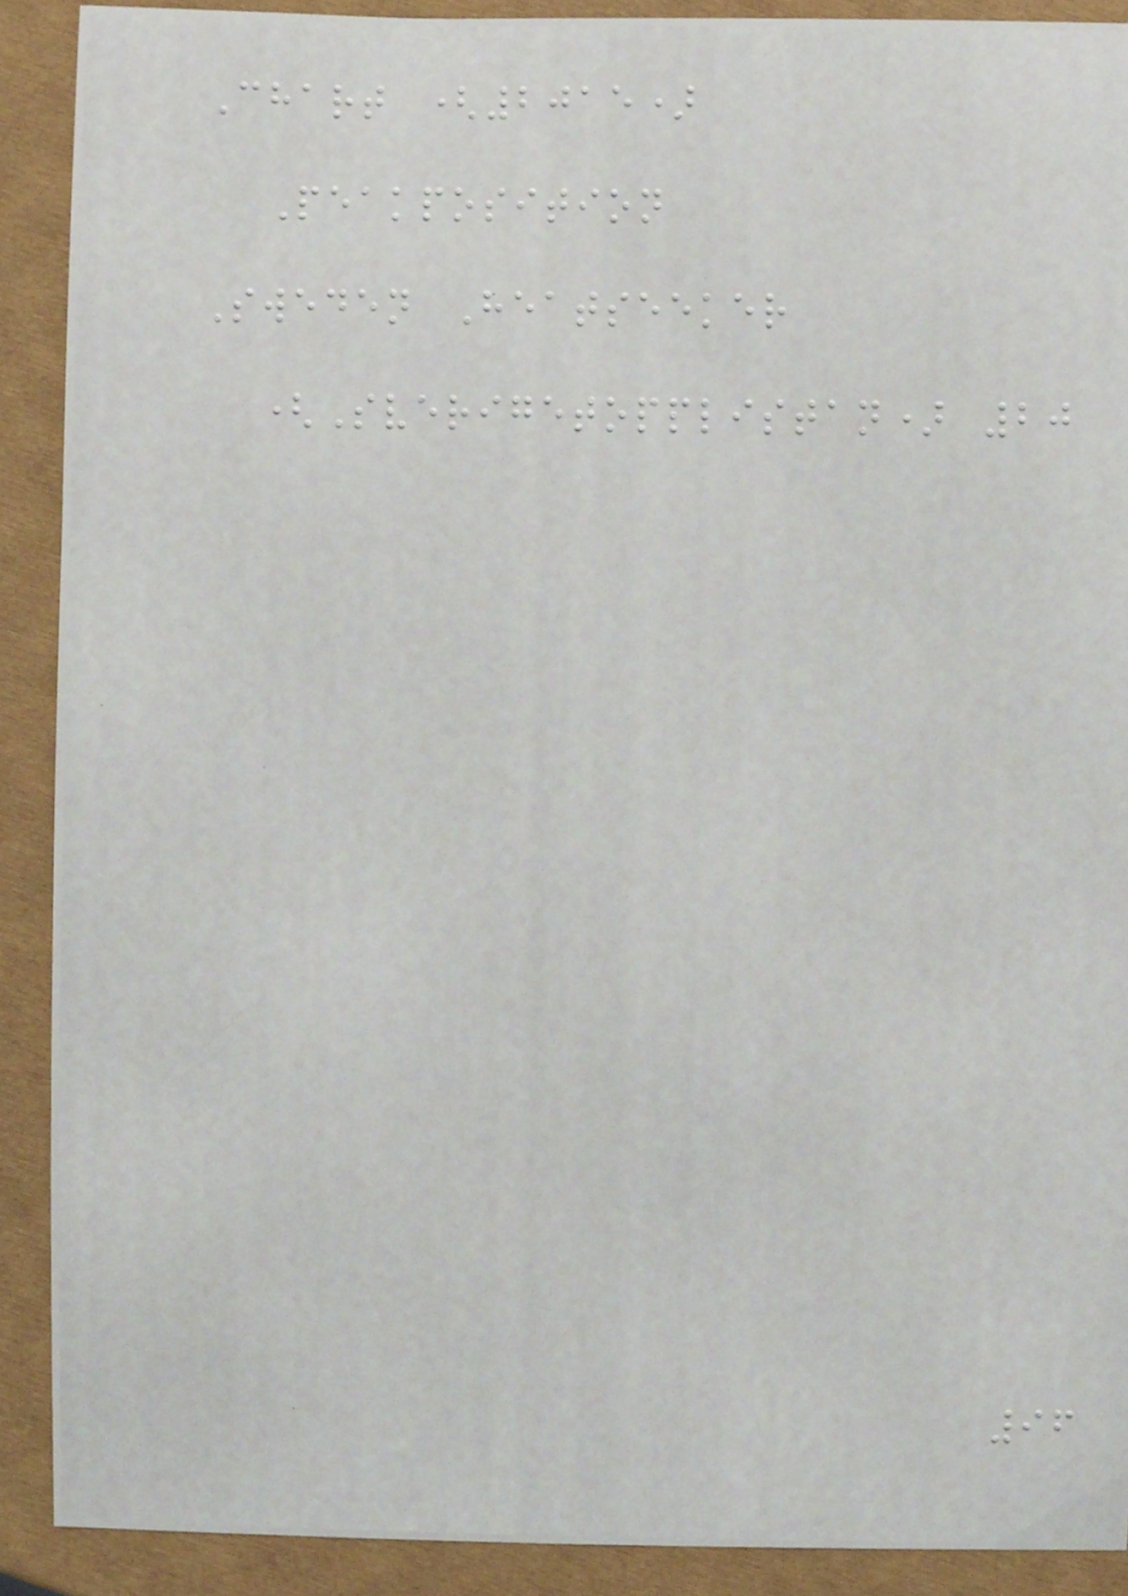Chart (2015)
Peakposition
Sweden Heatseeker
(Sverigetopplistan) 20
96
